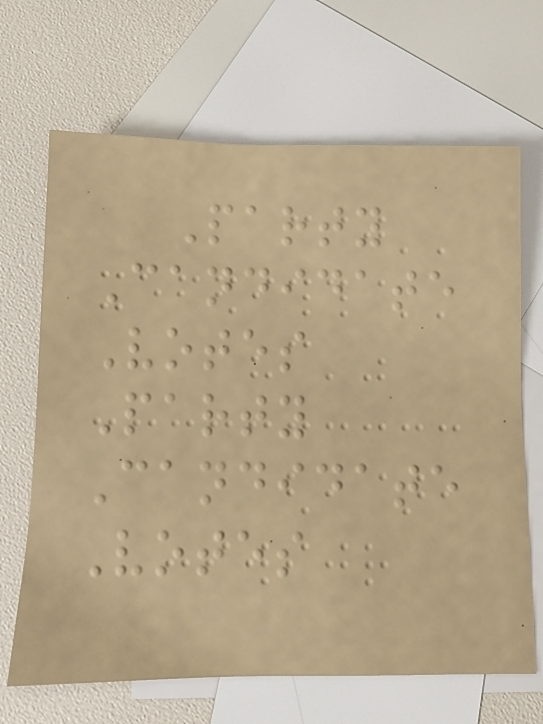Party
Candidate
Votes
Party
Candidate
Votes
